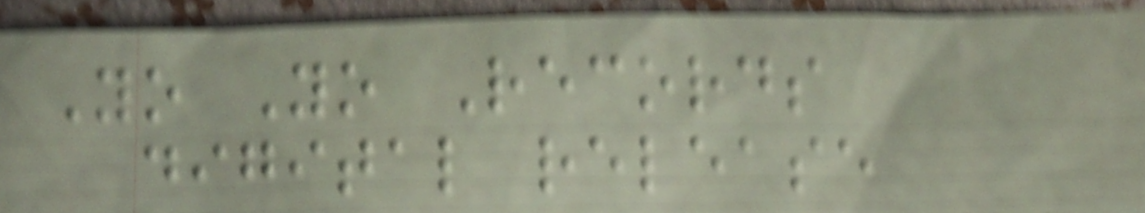Yo Yo Records
digital release
